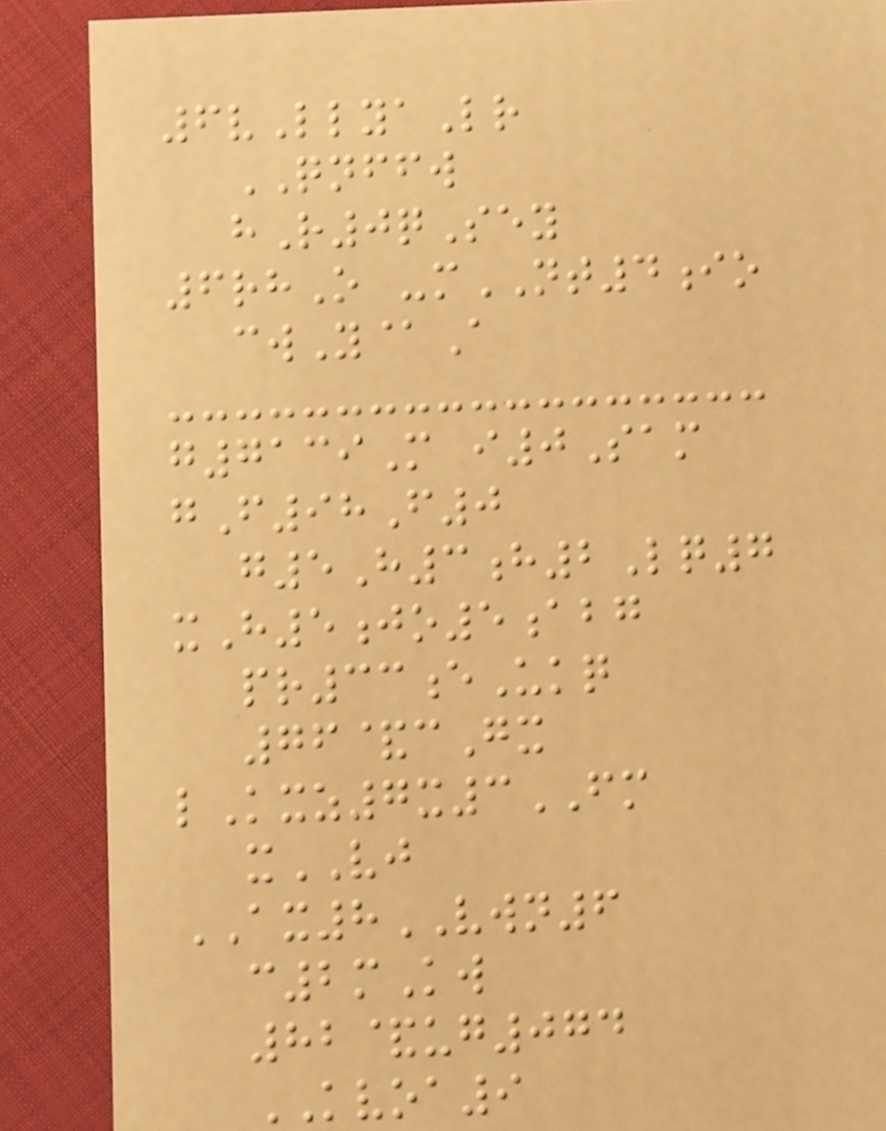6vLlyaLr
QNFFW
hR0qSey
6rhO -mNT4io
cwY@A
g7139M i0Sam
gF98F0
g5H3h2Lq7
xH5jo5abg
pr33eUkq
76&cGx
lKxz7x3FM
xVJ
AX8VWN6
c2mKw
82&ug074
KVOA9
